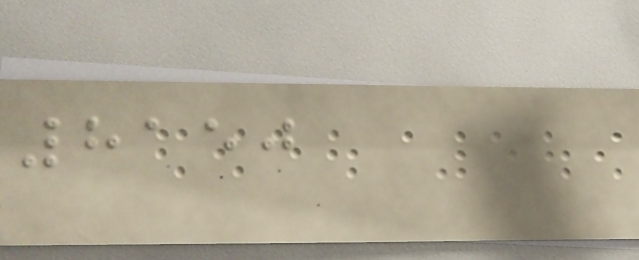8150
